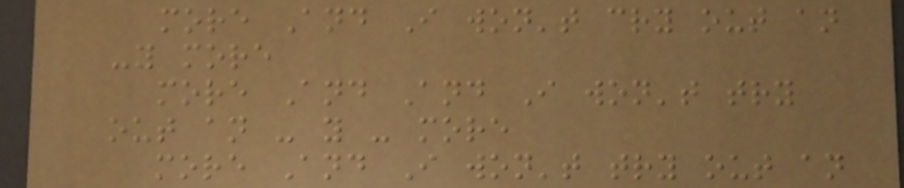more And I won't cry out an
-y more
more And And I won't try
out an - y - more
more And I won't try out an
